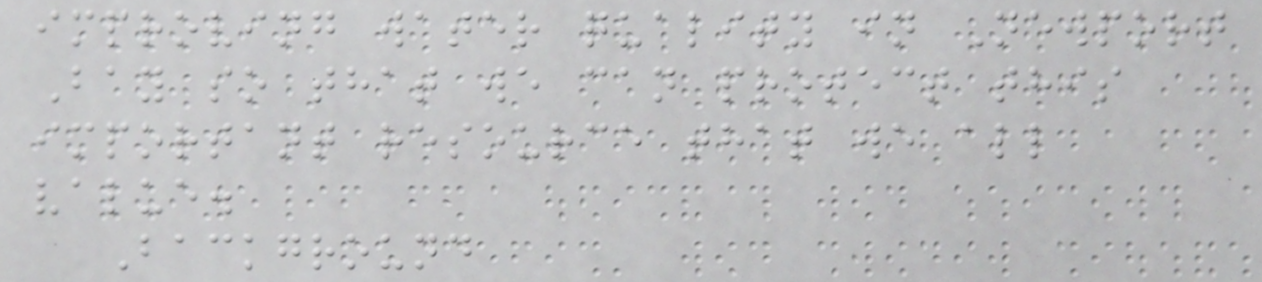improving water quality in Newport
Bay so that we can protect this
important resource that we all
value.
Background
